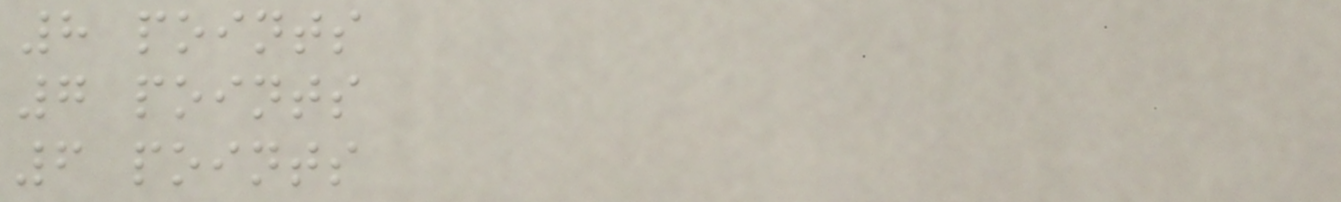8 points
7 points
6 points
